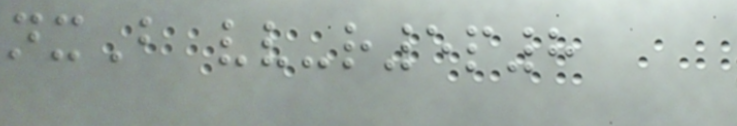nxB vv-r5p8
